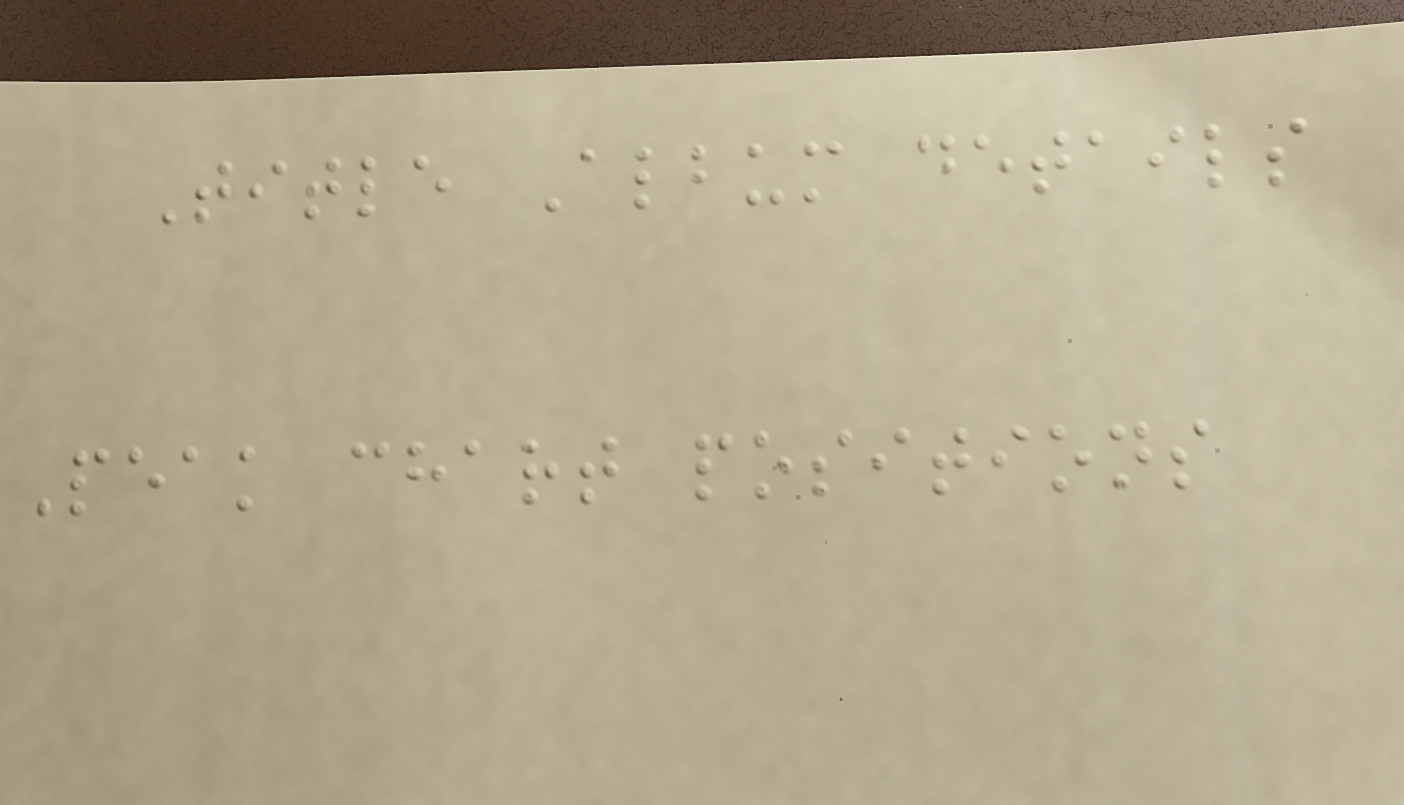Title Album details
Peak chart positions
